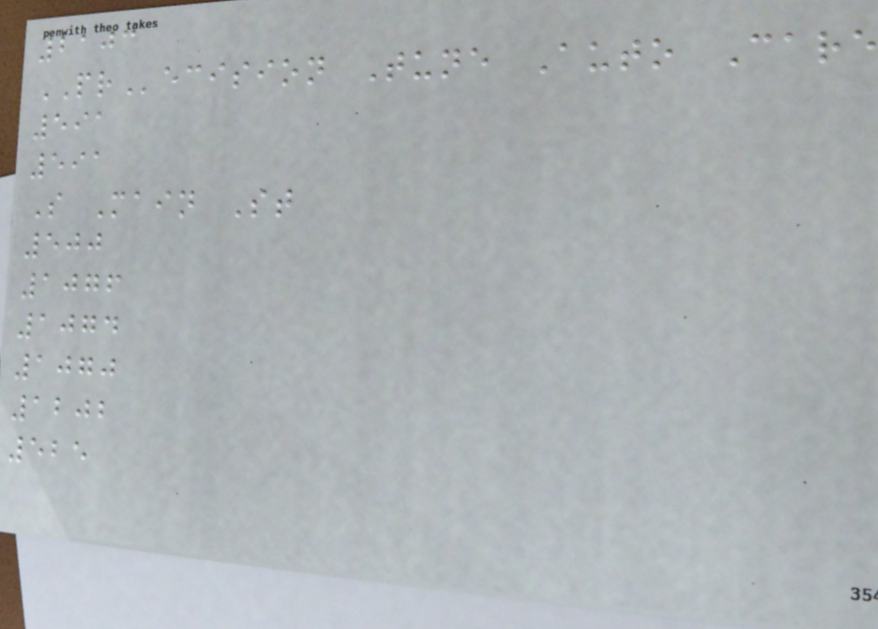2103
PRecision Tune Auto Care
591
591
S Main St
500
1076
1074
1070
1202
525
